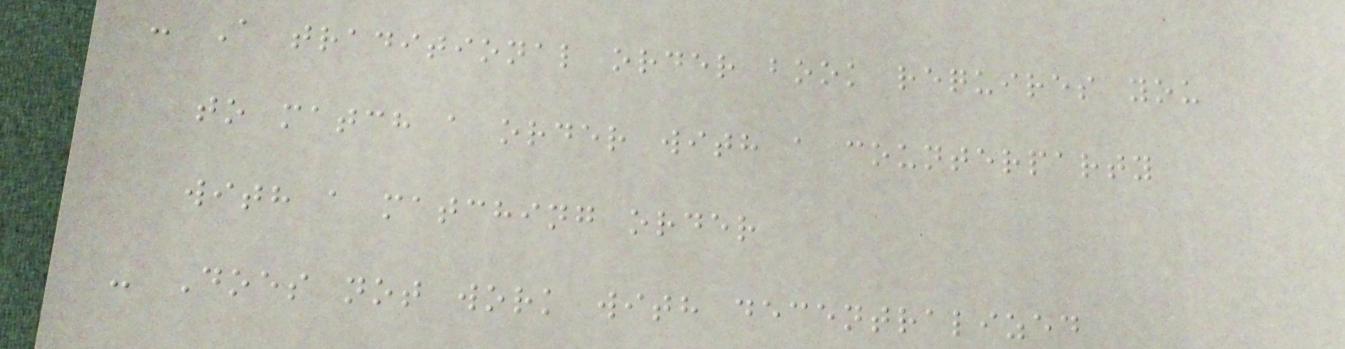- A traditional order book requires you
to match a order with a counterparty
with a matching order
- Does not work with decentralized
